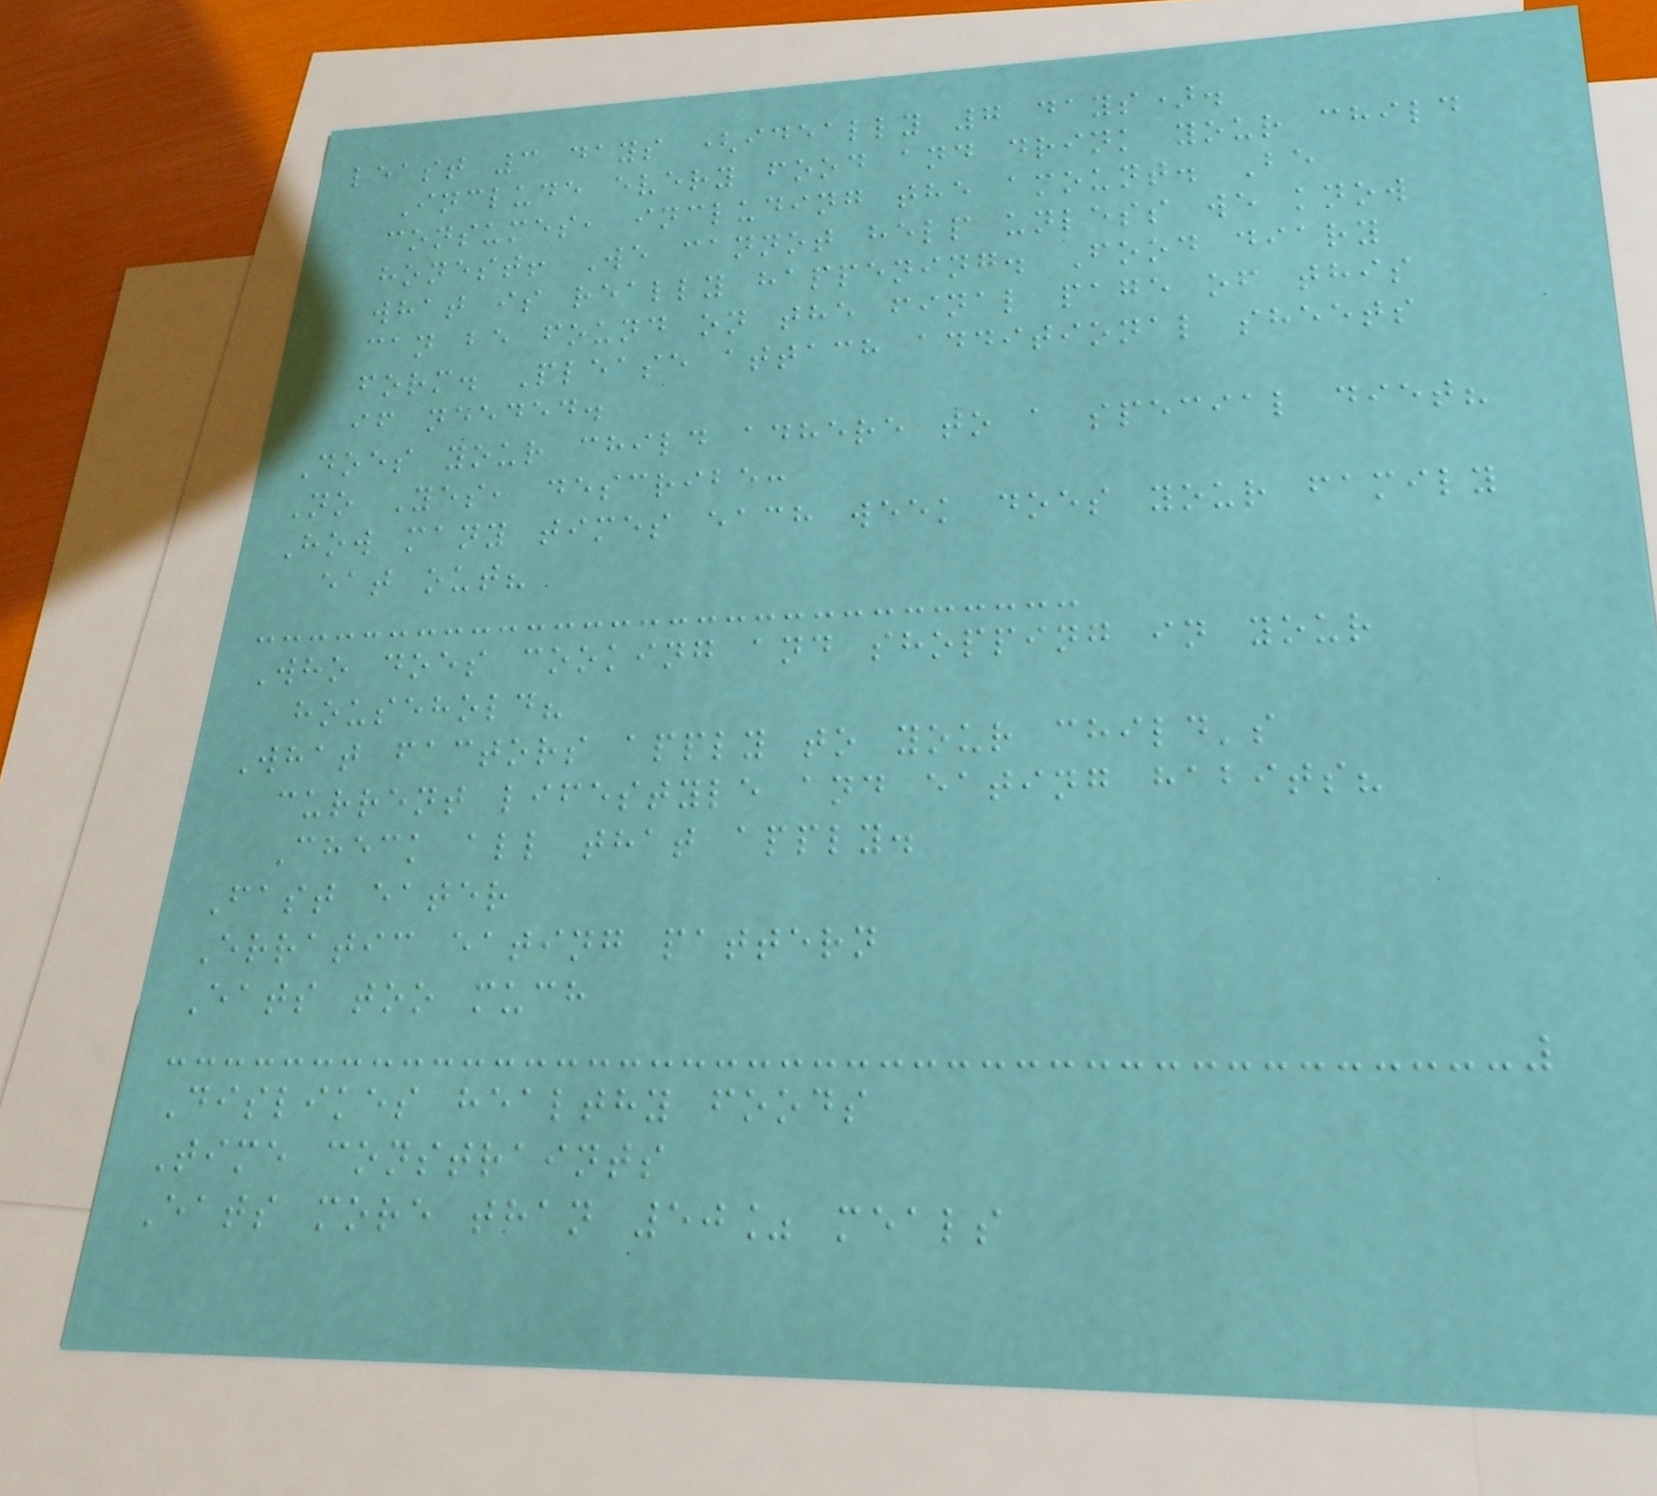least 3 days (ideally 7 days).
Include every food and drink your child
consumes, including the amount. Be
honest! We cannot help unless we know
what is really happening. Food diary
can be found on the final page of this
form. Please attach additional sheets
if needed.
Does your child adhere to a special diet?
No Yes, describe:
How many times each week does your family
eat out?
Who does cooking and shopping in your
household?
What factors apply to your child's
current lifestyle and eating habits?
Check all that apply.
Fast eater
Erratic eating pattern
Eats too much
Dislikes healthy foods
Time constraints
Eats more than 50% meals
